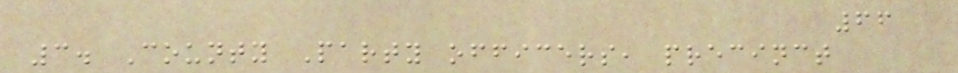66
3. County Party officers, precinct
